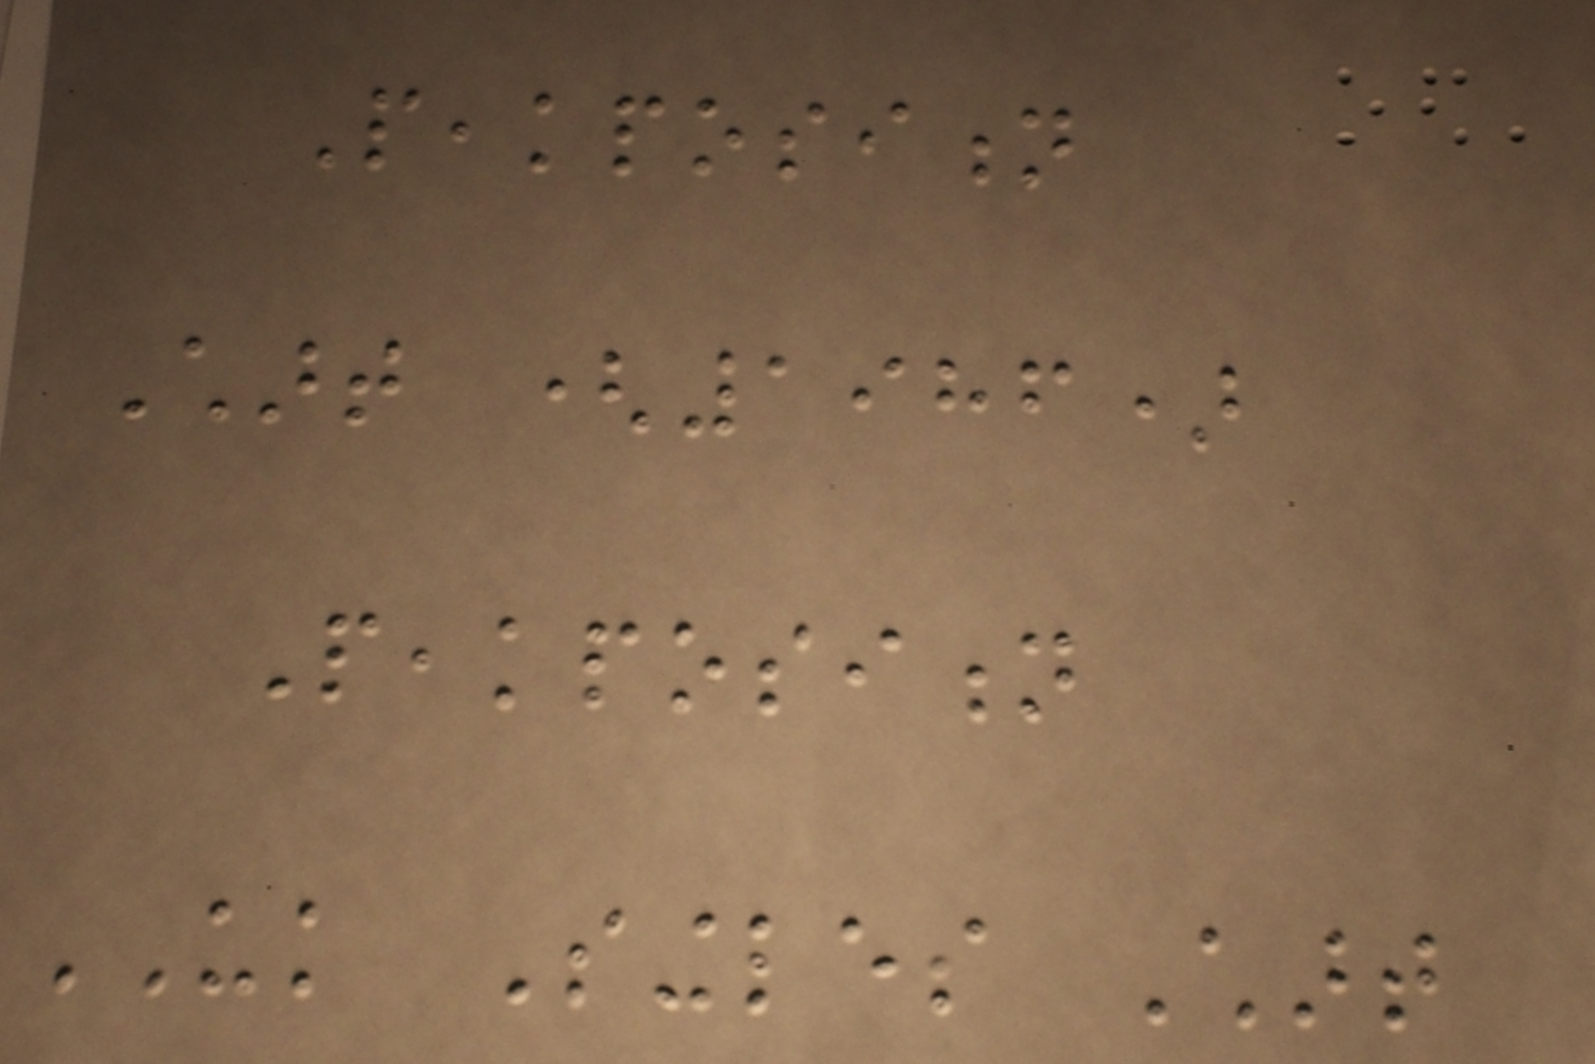Peakposition
Chart (1986)
Peakposition
UK Singles Chart
